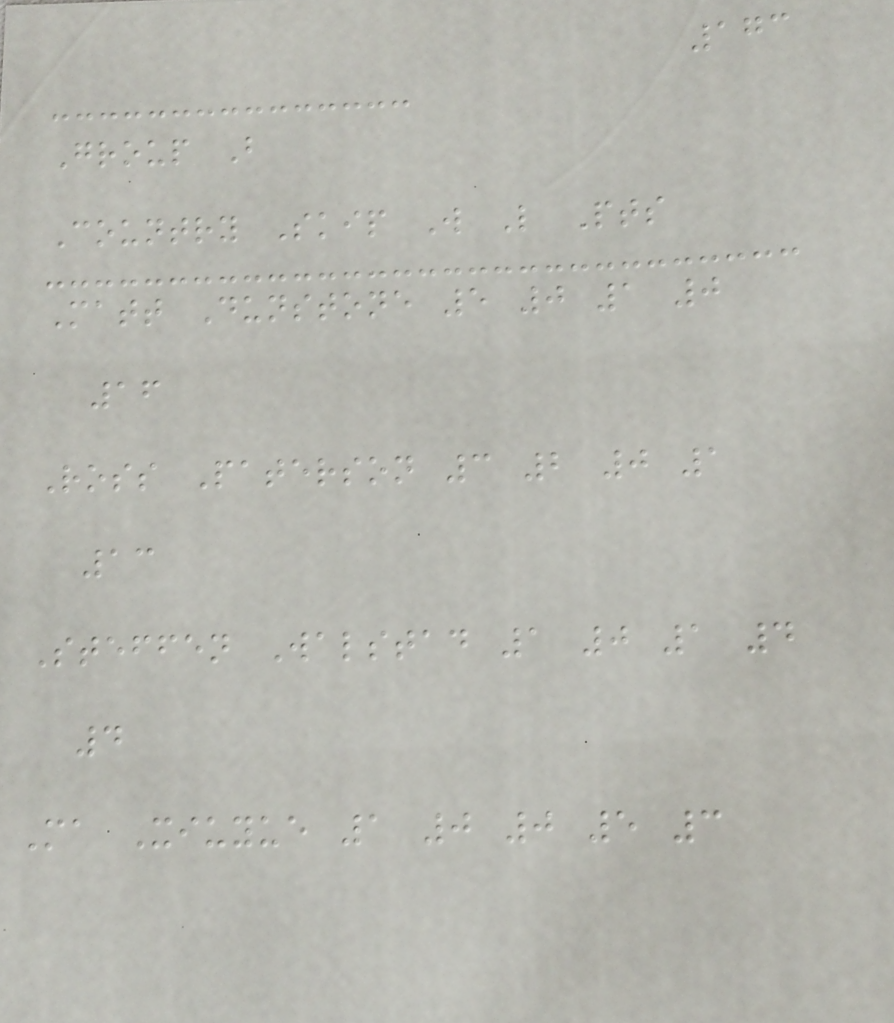173
Group B
Country Skip W L Pts
Matt Dunstone 5 0 1 0
16
Ross Paterson 3 2 0 1
13
Steffen Walstad 1 0 1 4
4
Ma Xiuyue 1 0 0 5 3
